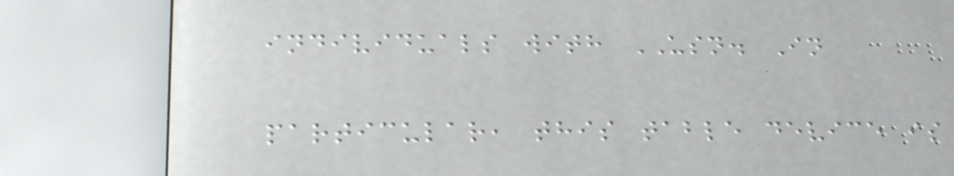individuals with USN. In
particular, this table device is
